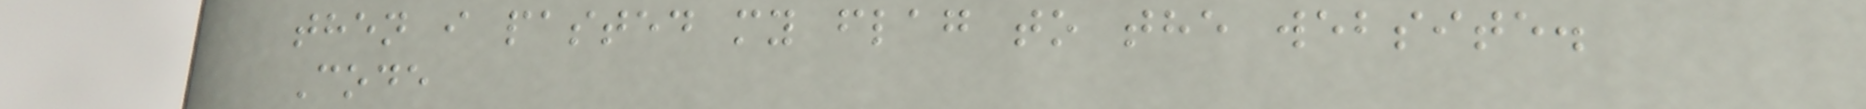then i pasted my flag to the website.
Code
